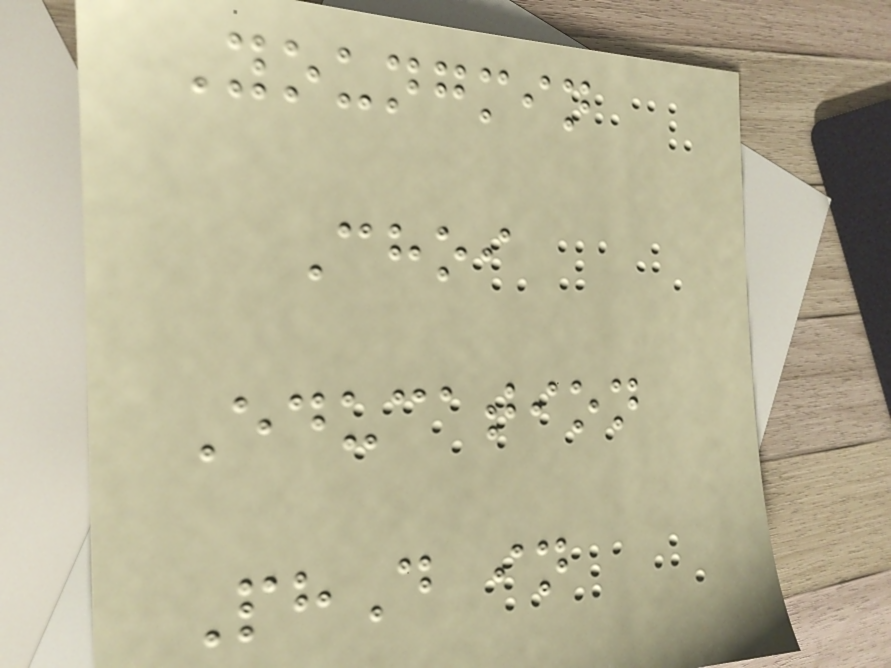Youngmin
Choi
Education
PhD in
